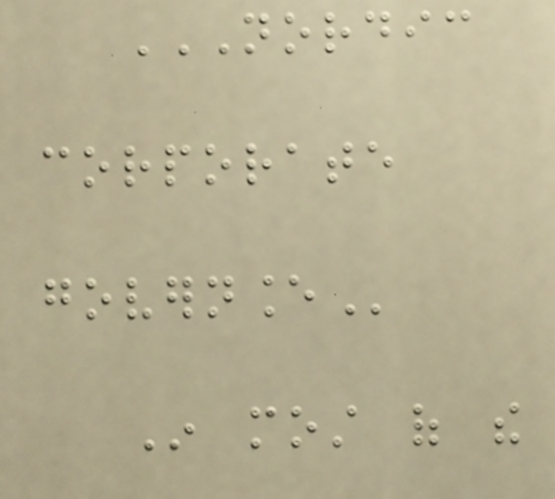NORDIC
CORPORATE
GOVERNANCE
In most of the
